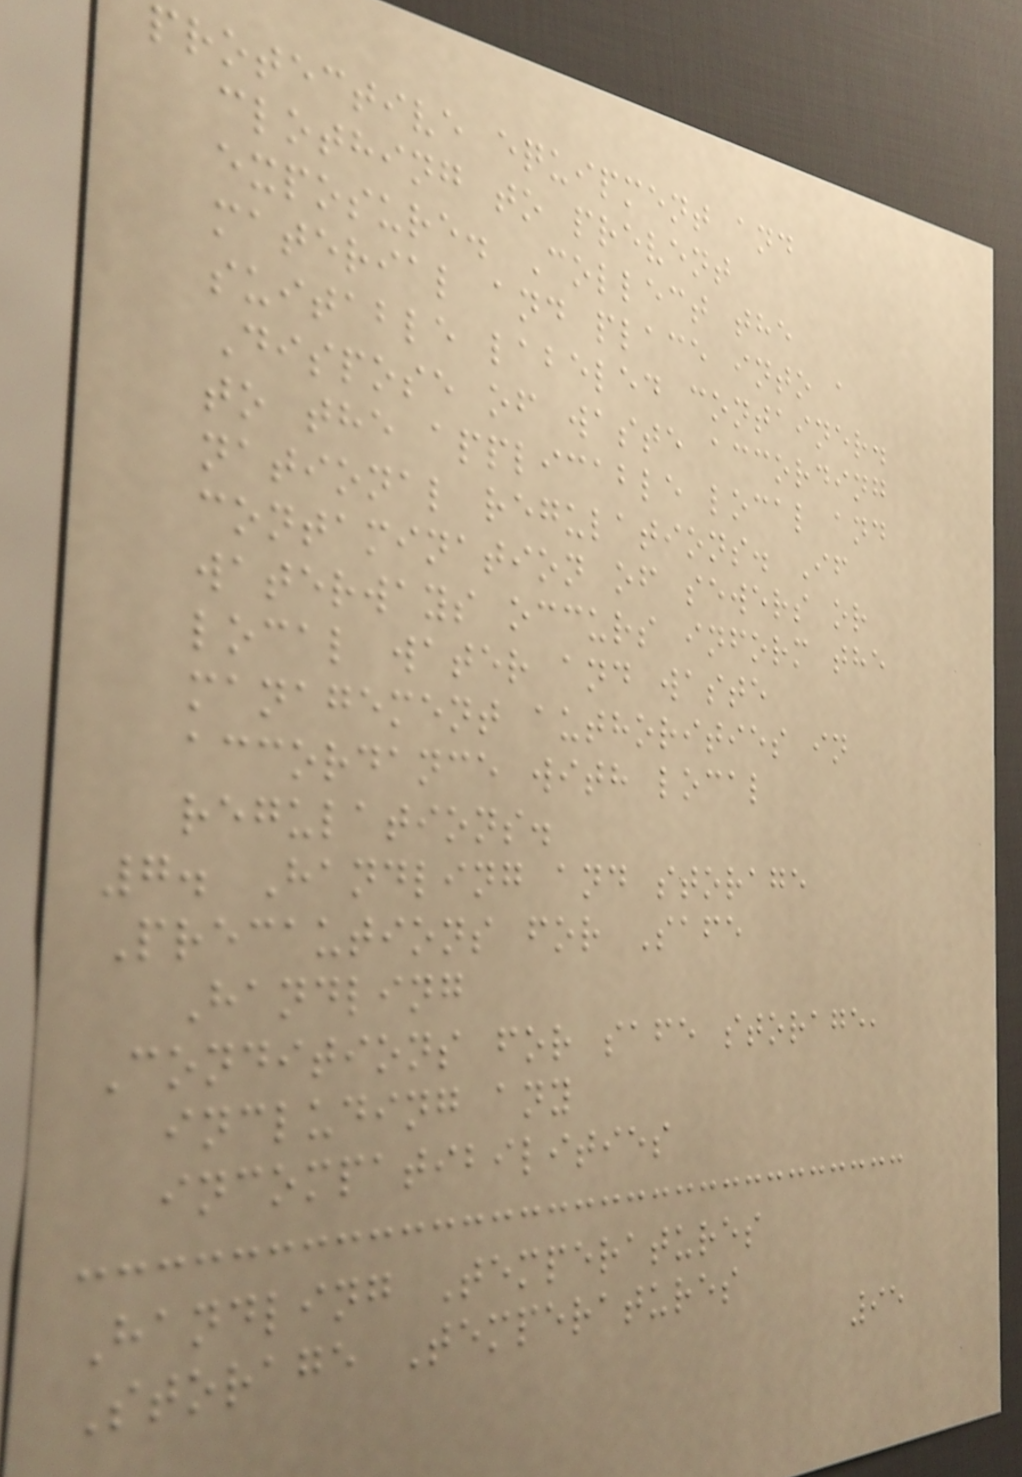protective equipment and
clothing to prevent
exposure. Collect the
material and place into a
suitable labeled container.
Dispose of waste according
to the applicable local and
national regulations. If
contamination of sewers or
waterways occurs inform the
local water and waste
management authorities in
accordance with local
regulations.
7. Handling and storage
Precautions for Safe
Handling
Conditions for safe storage,
including any
incompatibilities
Handling Temperatures
Storage Temperatures
95
